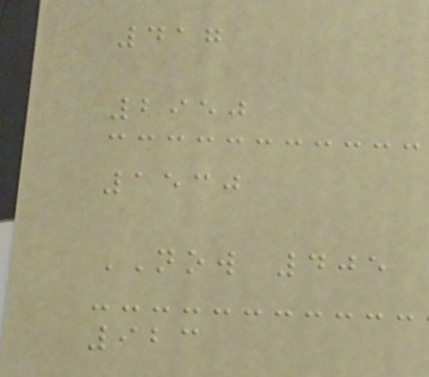417
2950
1530
NOW 405
923
